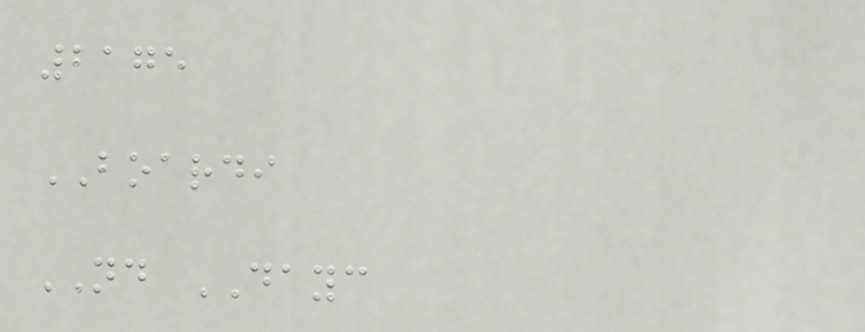2175
BOARDI
ND DAYC
